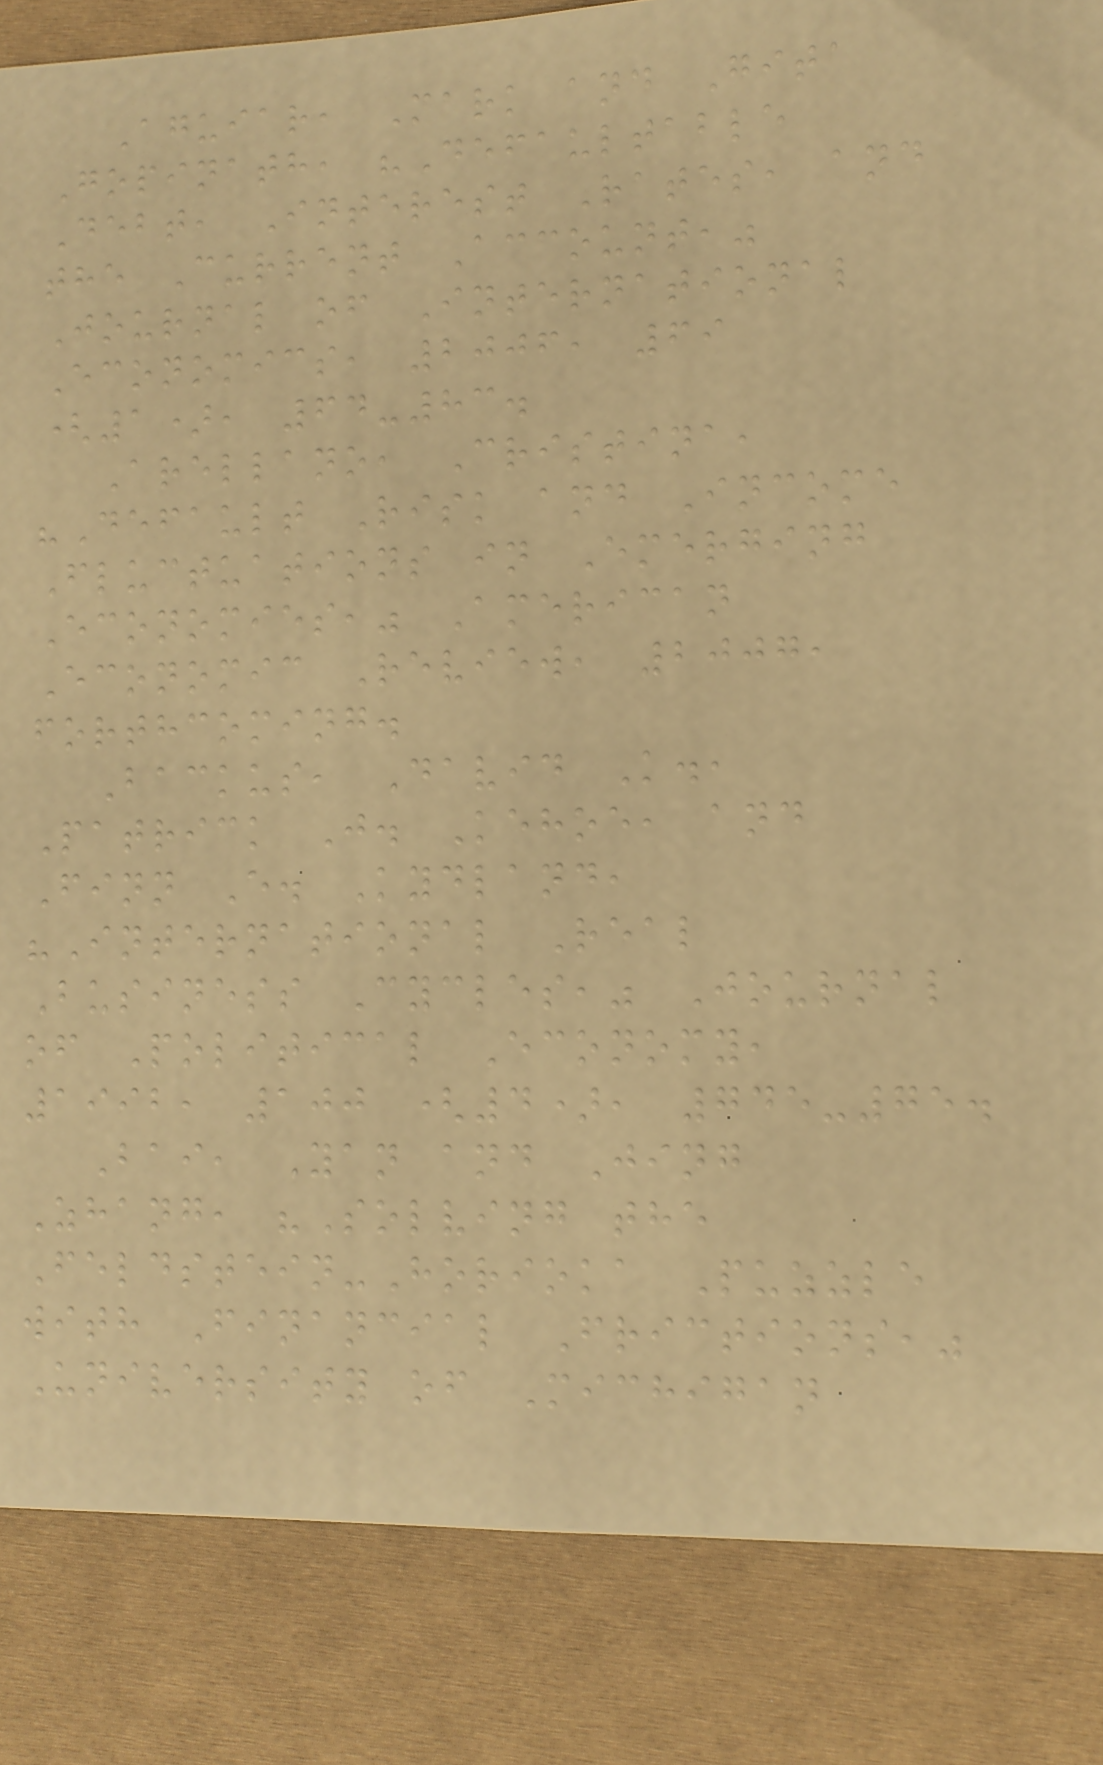Aguiar, Mark and Gita
Gopinath, "Defaultable
Debt, Interest Rates, and
the Current Account,"
Journal of International
Economics, 2006, 69
(1), 64-83.
Arellano, Cristina,
"Default Risk and Income
Fluctuations in Emerging
Economies," American
Economic Review, 2007,
forthcoming.
Backus, David K.,
Patrick J. Kehoe, and
Finn E. Kydland,
"International Real
Business Cycles," Journal
of Political Economy,
1992, 100 (4), 745-75.
Bai, Yan and Jing
Zhang, "Solving the
Feldstein-Horioka Puzzle
with Financial Frictions,"
University of Michigan
